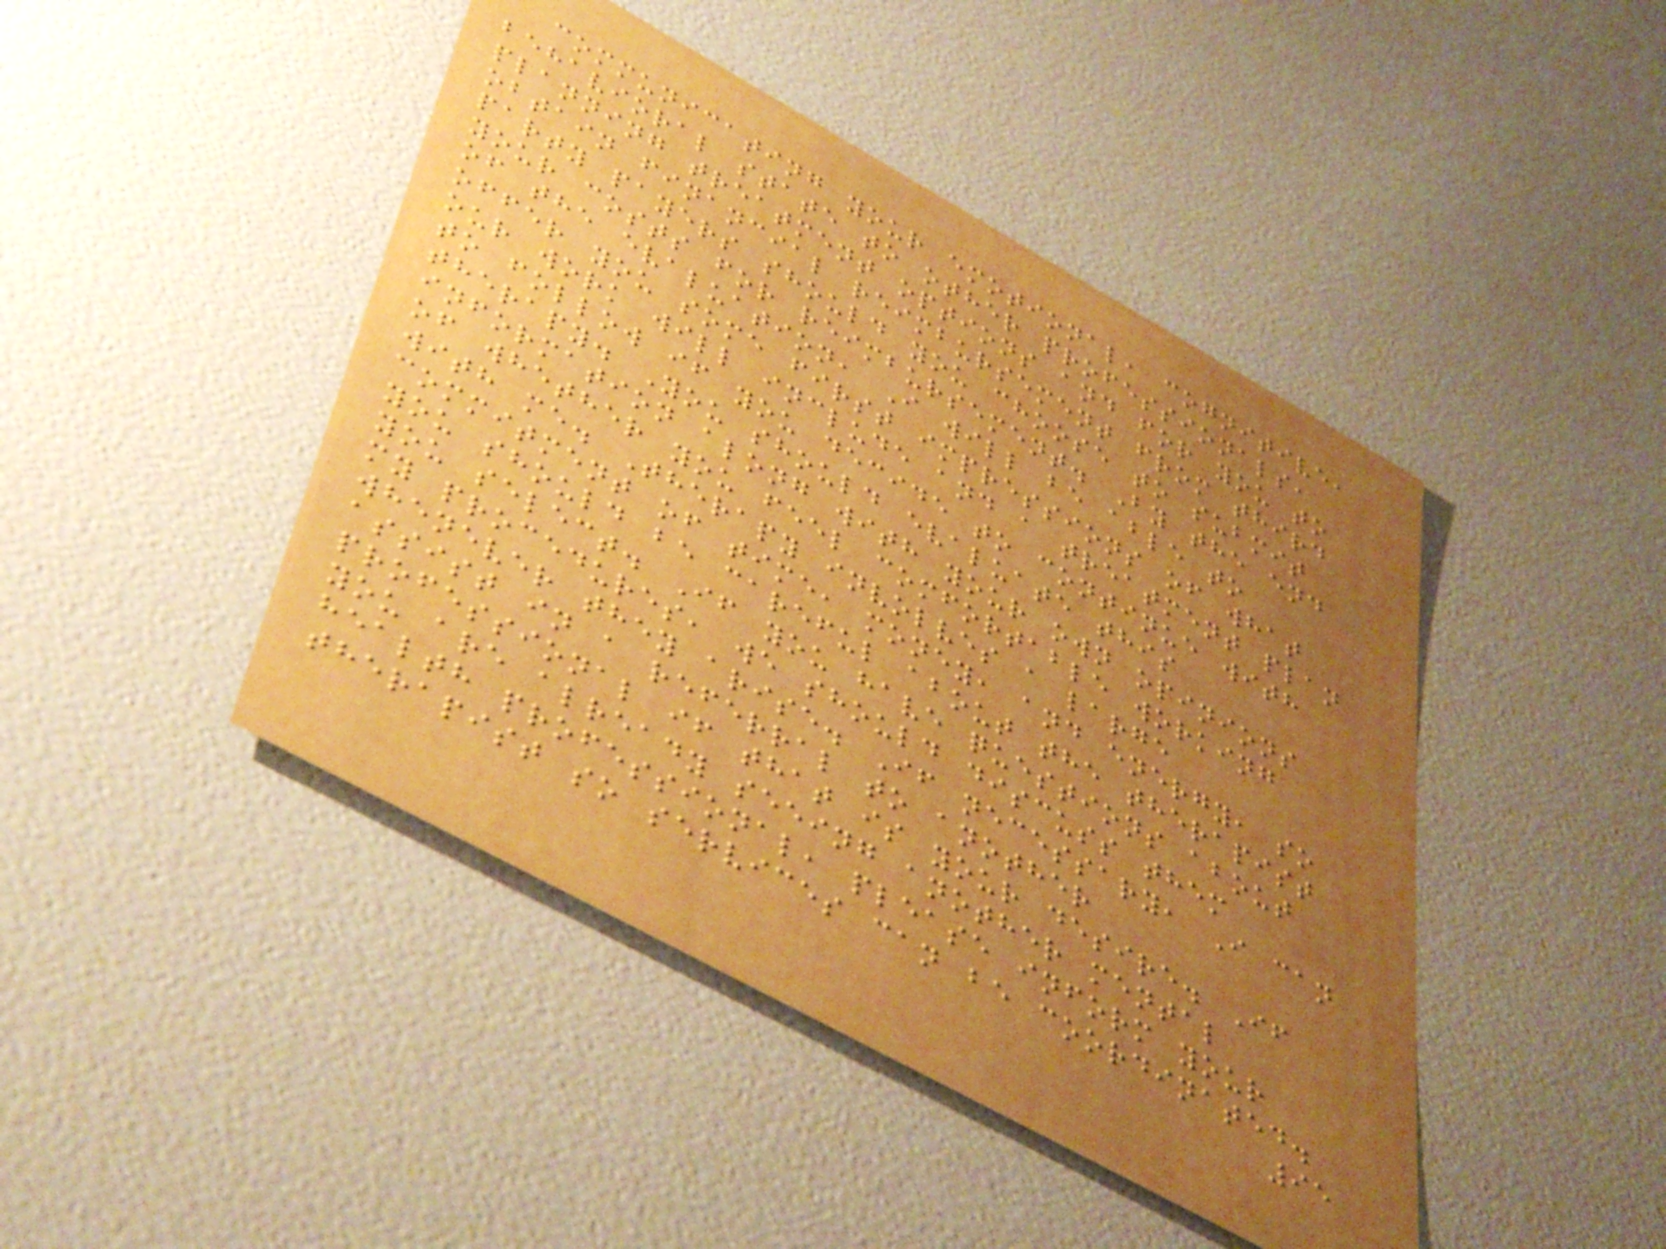communicating your emotional, cognitive,
behavioral state to other professionals,
planning treatment options and for you to
obtain financial reimbursement from third
party payers should you choose to submit
your costs for reimbursement. By the end
of the evaluation, I will be able to
offer you some first impressions of what
our work will include and a treatment plan
to follow if you decide to continue with
therapy. You should evaluate this
information along with your own opinions
of whether you feel comfortable working
with me. Therapy involves a large
commitment of time, money, and energy, so
you should be careful about the therapist
you select. If you have questions about
my procedures, we should discuss them
whenever they arise. If necessary, I can
assist in a referral to another
professional if that is your desire. If
you are already seeing another mental
health professional, please inform your
therapist so services can be coordinated.
95
